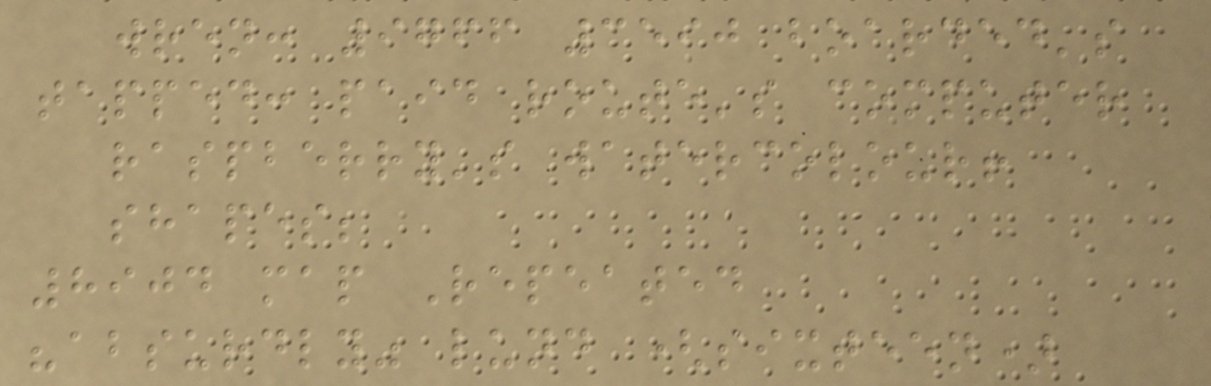wren: 9766 3590 boarded's
tapped: paid route's computer
raspberry's watercolour!
shapes;
8904 map Repeated
"absurdly" lund (sixteen)
